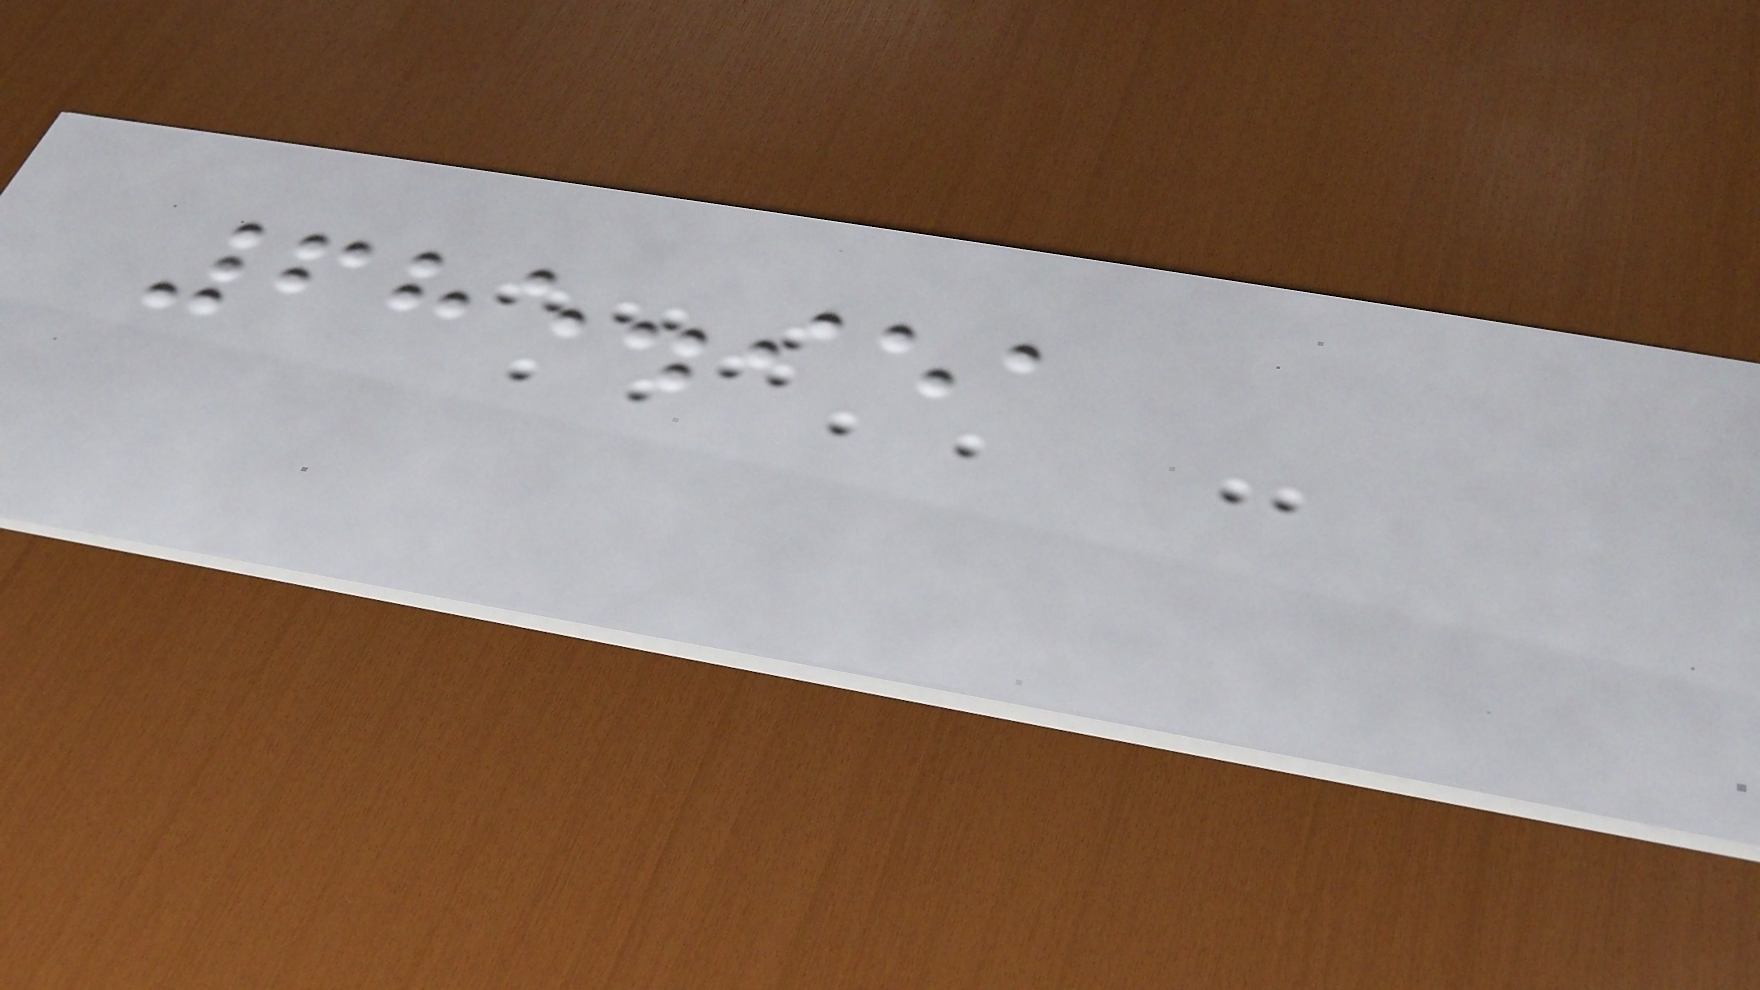685.951
